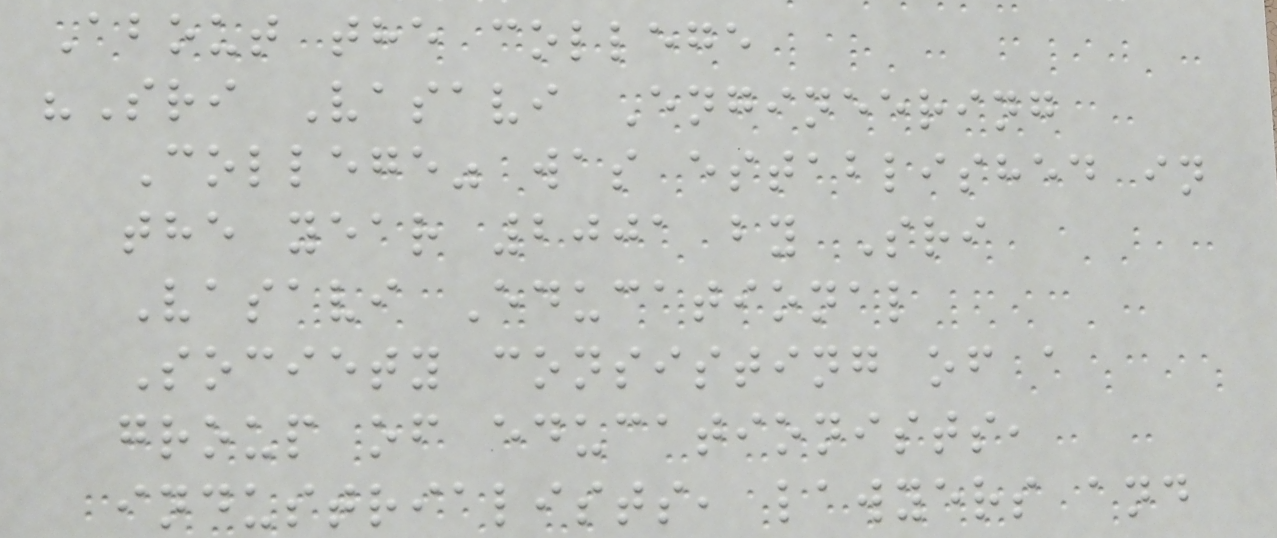About the college
"Sri Vasavi Engineering
College" was established in
the year 2001 by Sri
Vasavi Educational
Society consisting of a
group of educationists,
industrialists, lawyers and
